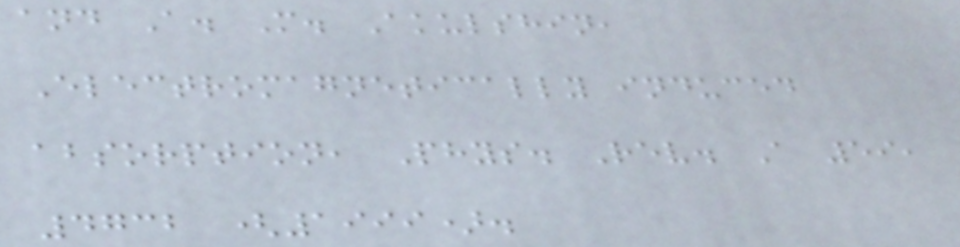and A. M. Akulshin,
Electromagnetically induced
absorption, Phys. Rev. A 59,
4732 (1999).
